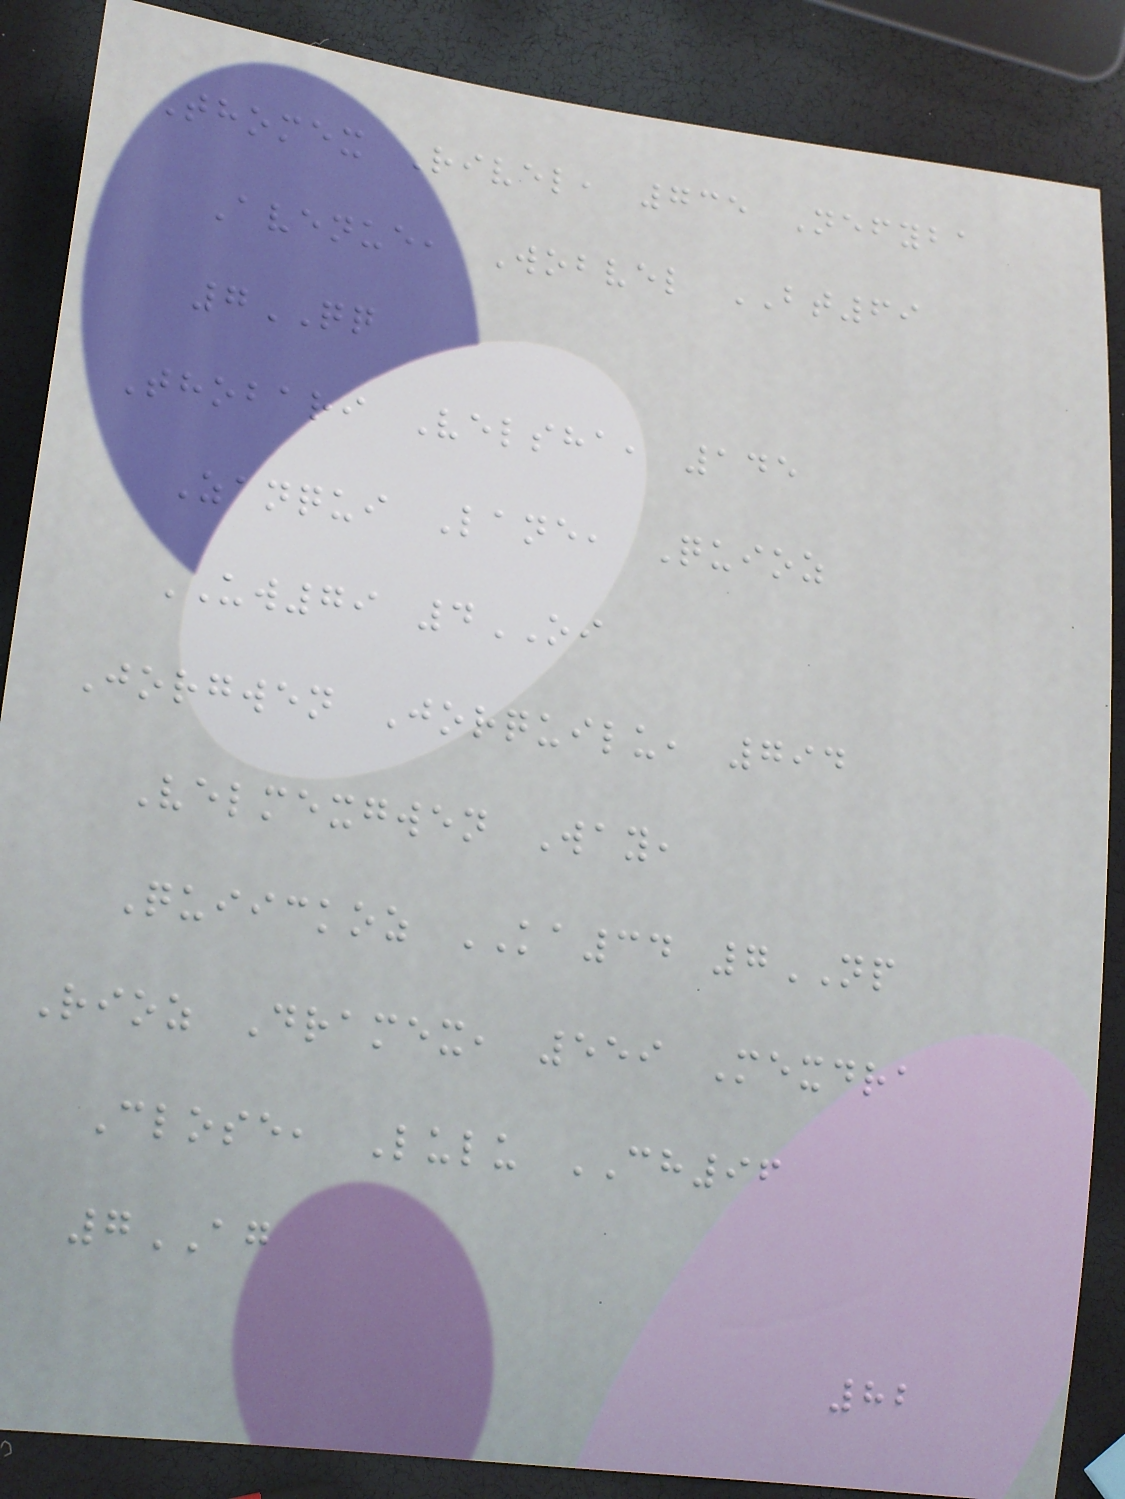Thomex Rivel, 735 Nefyba
Avenue, Wobvel BT69
7QQ
Thobari Velsha, 145
Zanqui Lane, Quioz
UW79 4OI
Jorgwen Jorquilu, 794
Velmexgwen Way,
Quiickoz KA34 7NP
Rioz Dramex, 559 Mexdra
Close, Lulu CH96
7AG
82
